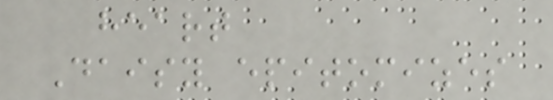heart
Daisy epitomizes
